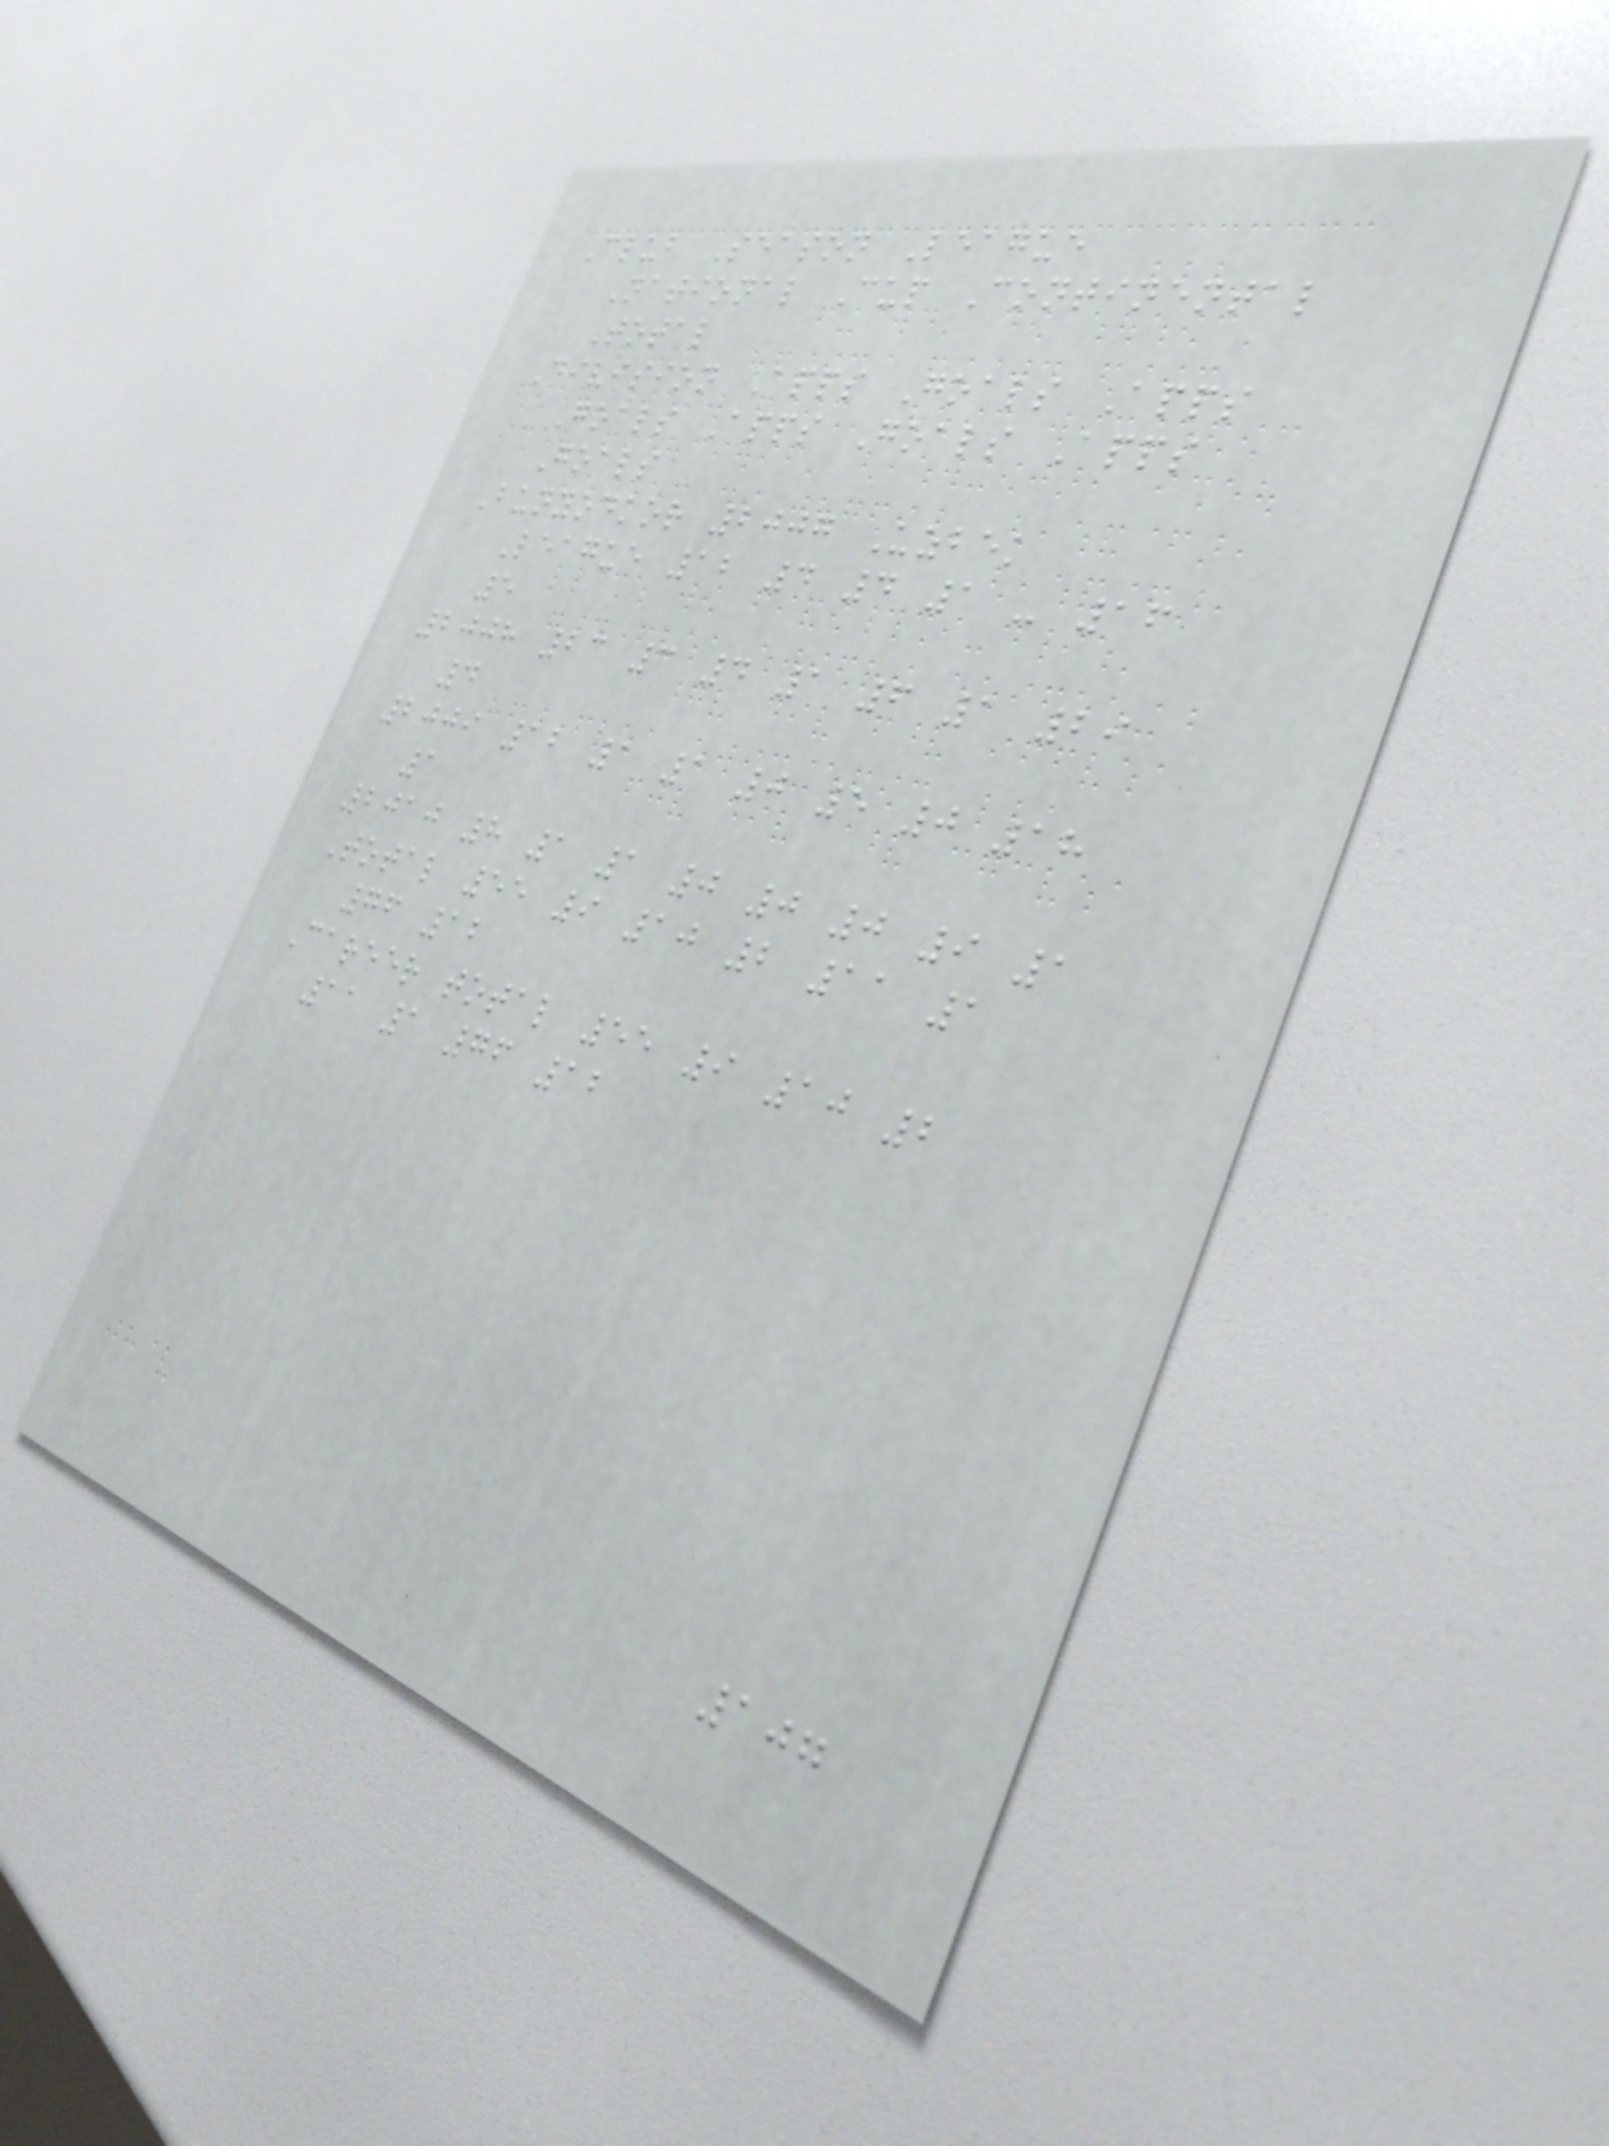Club Season League
National Cup Continental
Total
Division Apps Goals Apps
Goals Apps Goals Apps
Goals
Bunyodkor 2007 Uzbek
League 12 4 4 1 - 16
5
2008 23 3 4 1 6 1 29
4
2009 12 1 1 0 5 0 18
1
2010 8 1 1 0 0 0 9 1
Total 55 9 10 2 11 1
76 12
Career total 55 9 10 2
11 1 76 12
107
